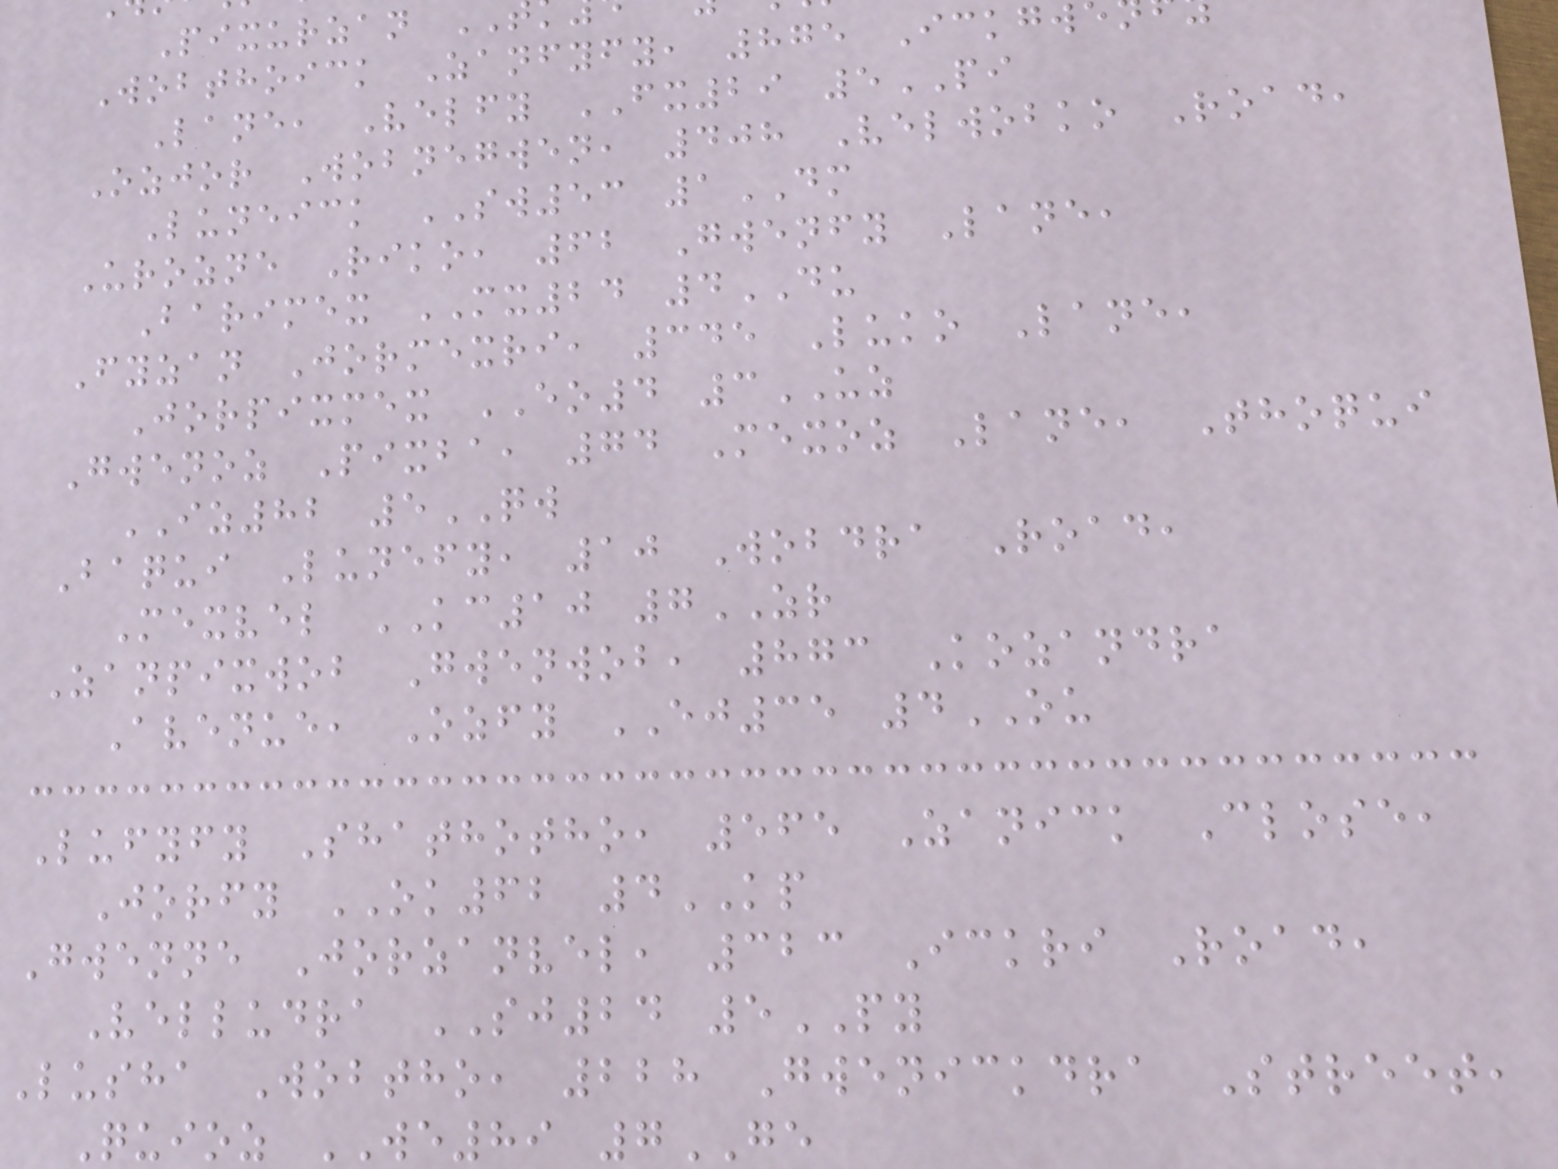Pixurzan
Wobthoick Zanfyfy, 875 Ickgw
Lane, Velfy FX29 5PI
Ozjor Wobnegwen, 408 Velwobko Road,
Luneick SW53 1DM
Urozne Riko, 62 Gwenfy Lane,
Barimex MX24 4DU
Fyzan Jormexri, 345 Luko Lane,
Jorpixmex EO4 3UZ
Gwenoz Pixba, 74 Mexoz Lane, Thoqui
IZ82 5QW
Baqui Lunefy, 10 Wobdra Road,
Mexvel KC10 7ZR
Zanpixwob Gwenwob, 873 Kozandra
Avenue, Ozfy EJ35 4OU
Lufyfy Shathotho, 565 Zanick Close,
Jorfy OK62 4KP
Gwenne Jorzanvel, 323 Ickri Road,
Velludra SJ24 5PY
Lusha Wobtho, 228 Gwenickdra Street,
Quioz WE89 7GE
